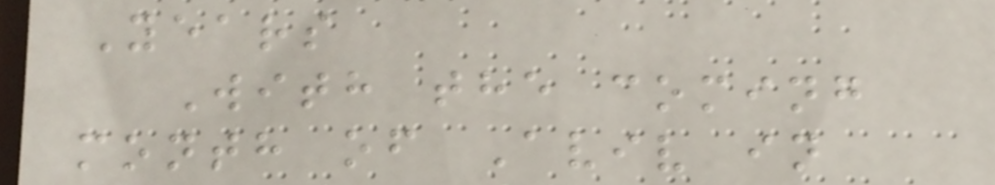Years
With the coming
month of Aviv in
